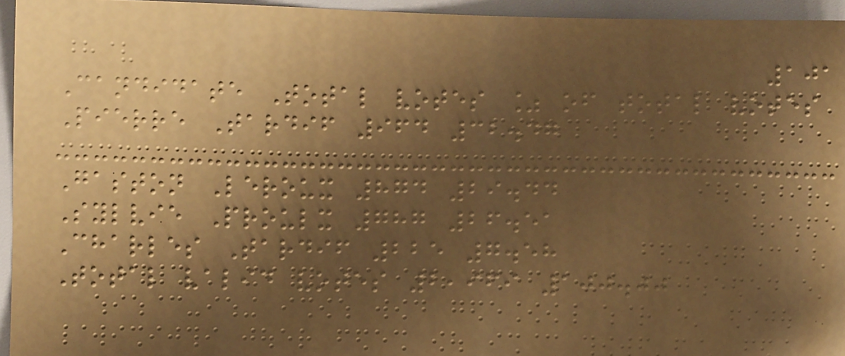101
Candidate Total votes % of total votes
Pierre Tardif 964 32.47
Gaston Leroux 874 29.44
Sylvie Proulx 787 26.51
Charles Tardif 225 7.58
Total valid votes 2,969 100.00
